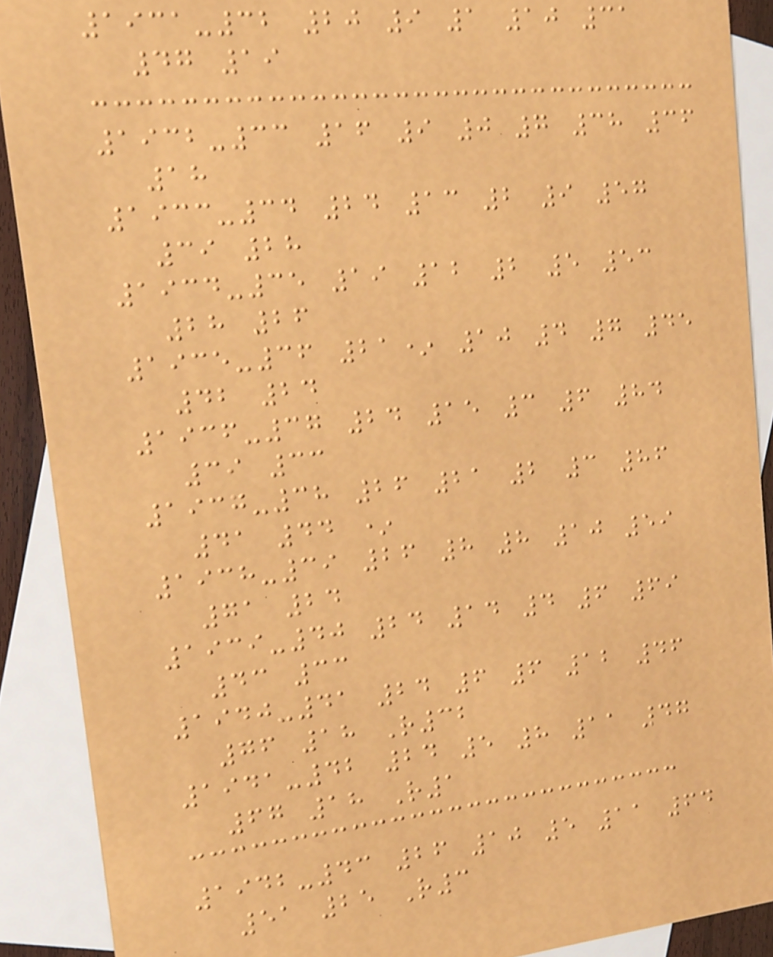1931-32 20 9 1 10 31
47 19
1932-33 16 9 0 7 38 36
18
1933-34 24 13 2 9 57
39 28
1934-35 19 12 2 5 53
28 26
1935-36 21* 10 4 7 45
42 24
1936-37 24 15 3 6 84
39 33
1937-38 26 21 2 3 86
41 44 *
1938-39 26 8 8 10 59
71 24
1939-40 24 14 4 6 69
43 33
1940-41 24 6 6 12 46
76 18 R32
1941-42 24 5 8 11 47
67 18 R1
1942-43 26 10 5 11 64
51 25 R3
